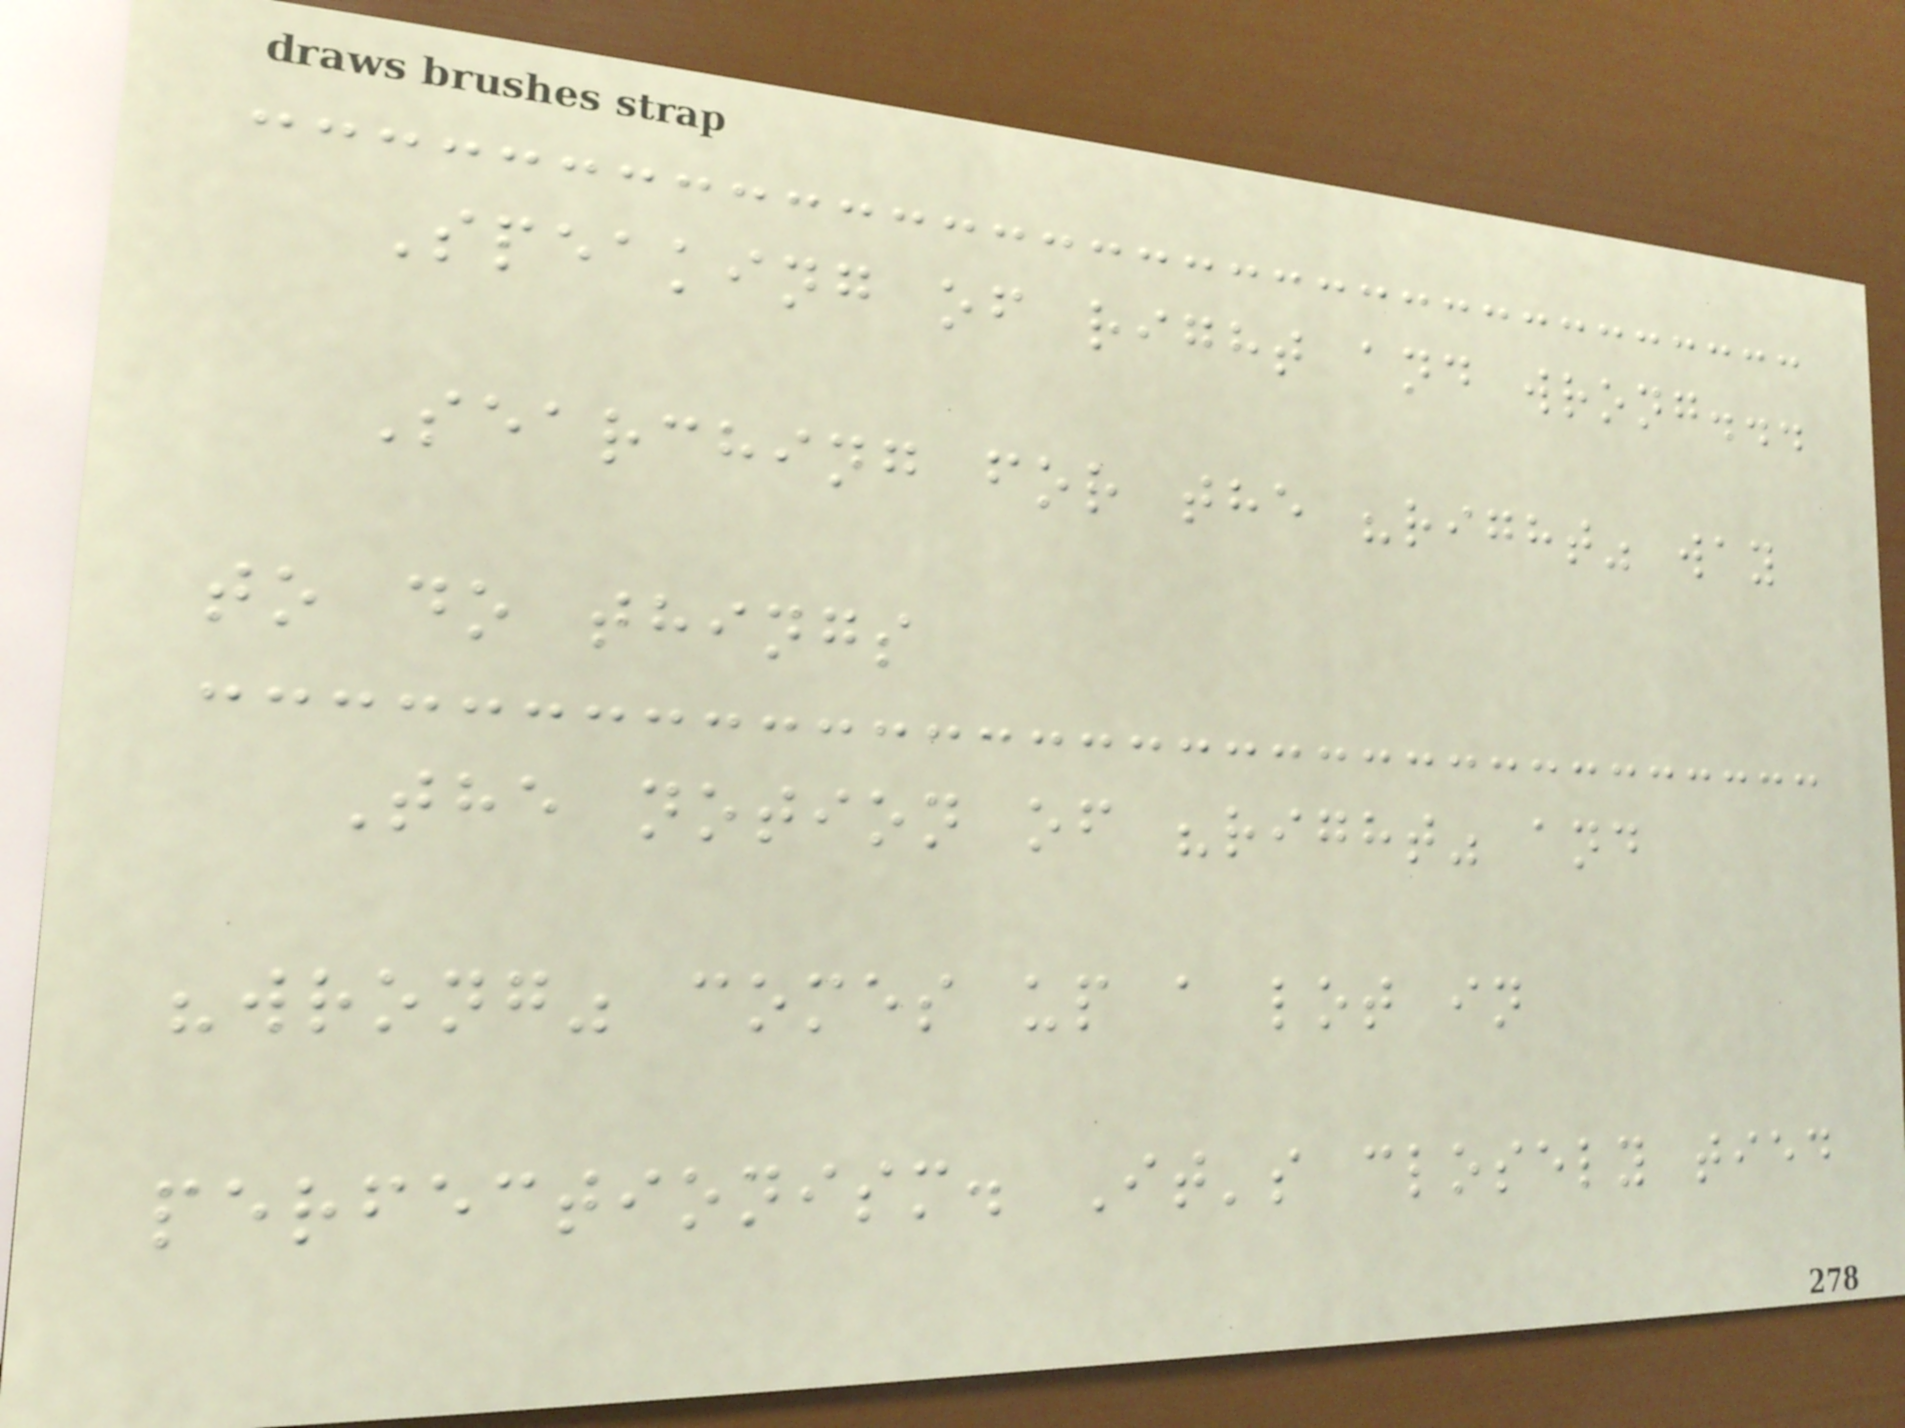Speaking of right and wrong...
Searching for the "right" way
to do things
The notion of "right" and
"wrong" comes up a lot in
perfectionism. It's closely tied
